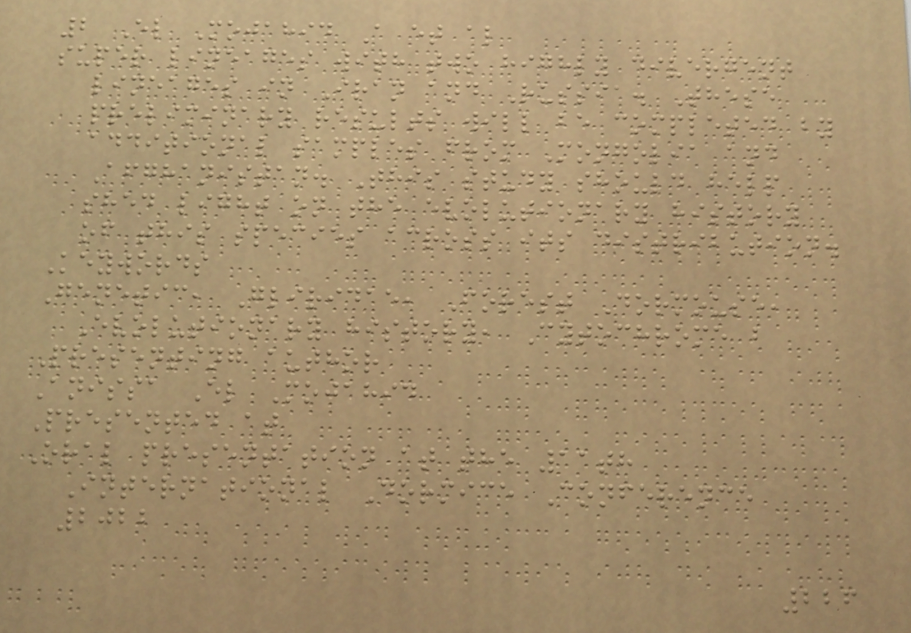2 El Mojahid A et al
super lineages with two highly divergent
lineages in Iran and Russia. These
preliminary results will be completed by
additional samples from Mongolia and
Afghanistan. This study should help
shed light on the evolutionary history
of this species across its distribution.
Keywords
Genetic, Gliridae, Forest Dormouse,
Evolutionary history, Cytochrome b
Presenting author
Anissa El Mojahid
Presented at
Oral presentation at the 11th
International Dormice Conference
2022
226
